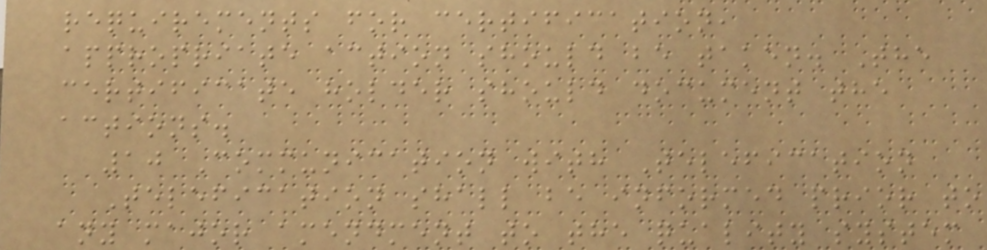requirements for certification,
appropriate action should be taken. The
certificate holder should document the
actions.
10 Communication with Telefication
Telefication shall be informed prior to
any major amendment to the quality system
